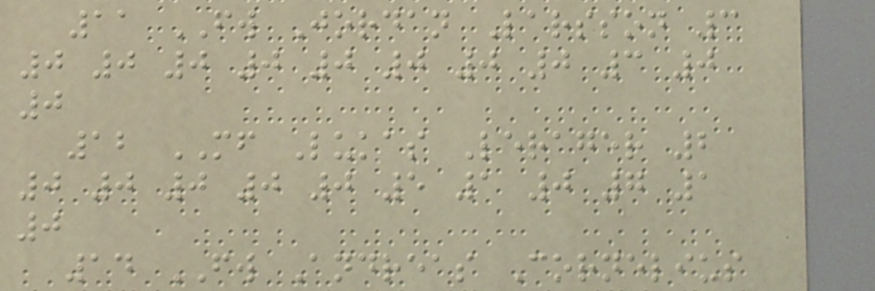11 FW Jordan Larsson 3
0 0 0 0 0 0 0 0 3 0
0
12 MF Lukas Lerager 2
0 0 0 0 0 5 1 0 7 1
0
14 FW Andreas Cornelius
